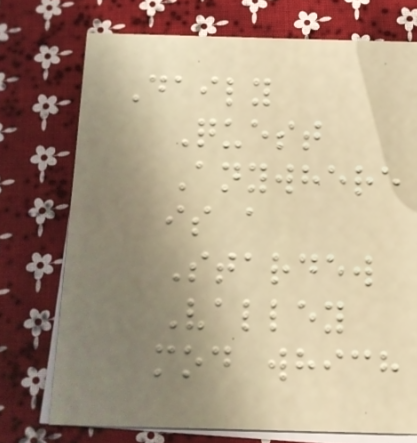Daily
Quest
Anywhere
is a
Stardew
Valley
mod which
